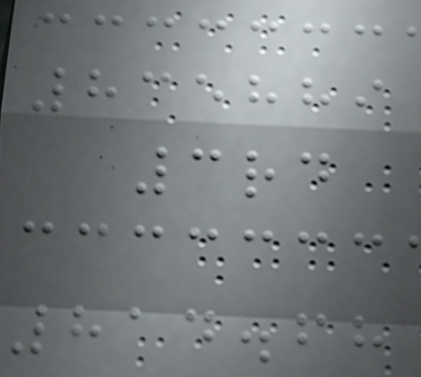835889
3rd
814.68
